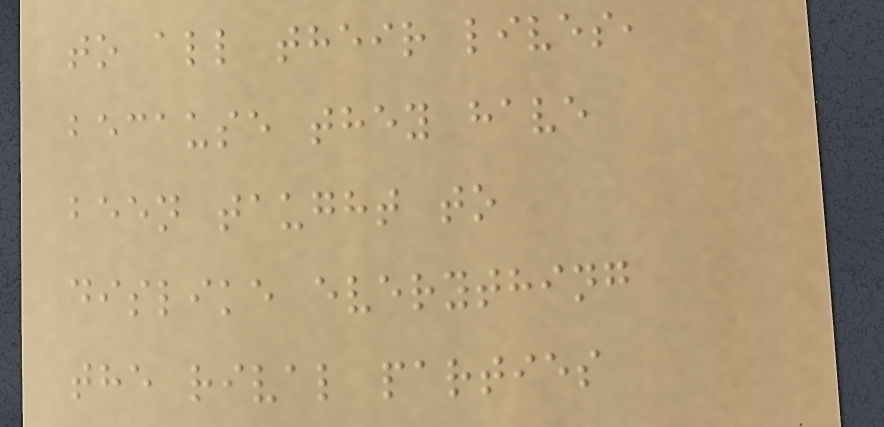to all their lives,
because they have
been taught to
dislike everything
the rival parties
